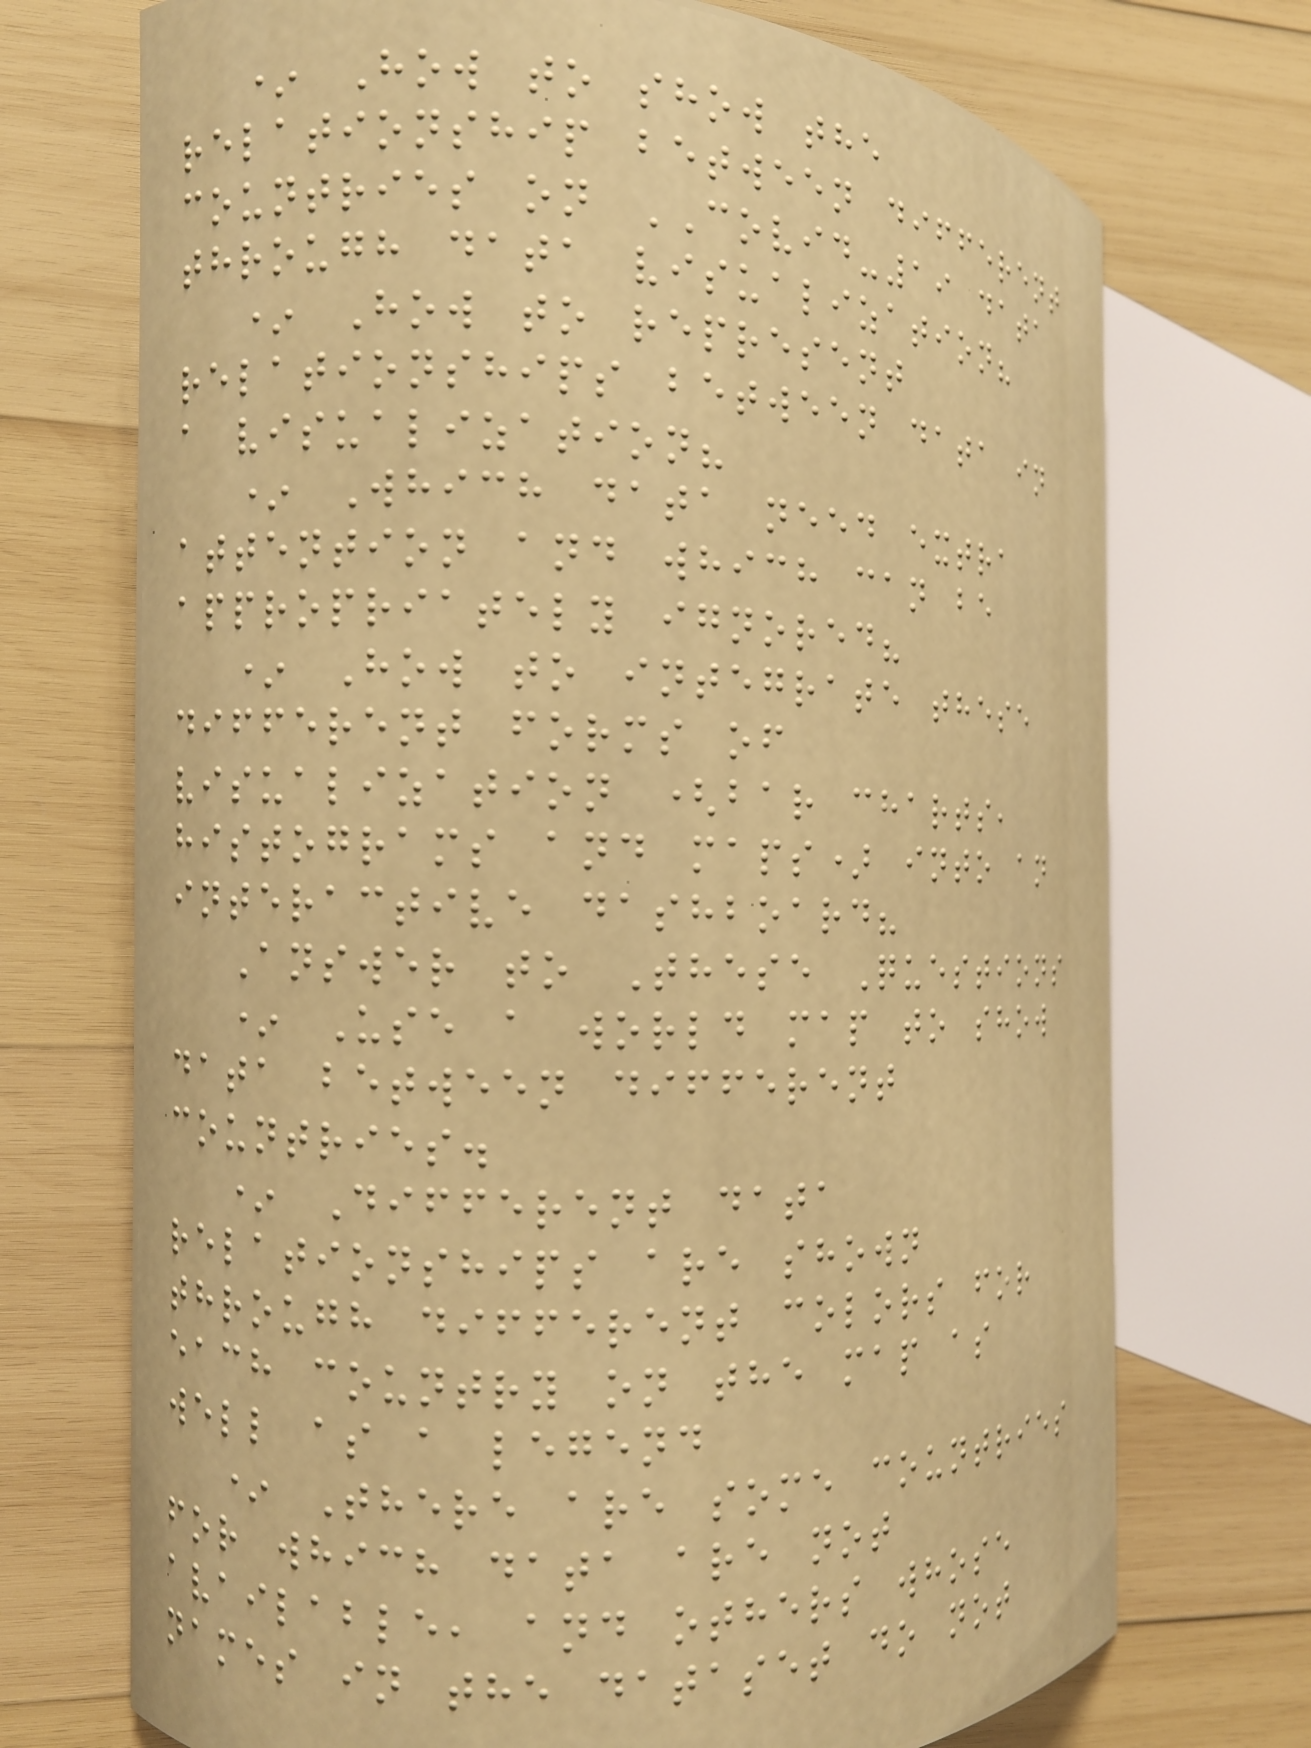* How to show the
relationship between different
countries on COVID-19 data
through data visualization?
* How to represent
relationships between data in
a visualization?
* Which data need extra
attention and which can be
appropriately ignored?
* How to integrate these
different forms of
visualization (bar charts,
histograms and maps) into an
interactive dashboard?
Answer to These Questions
* Use a world map to show
data between different
countries.
* Different data
relationships are shown
through different colors for
each country on the map as
well as a legend
* There are some countries
for which data are not
available, and others whose
names in the dataset do not
